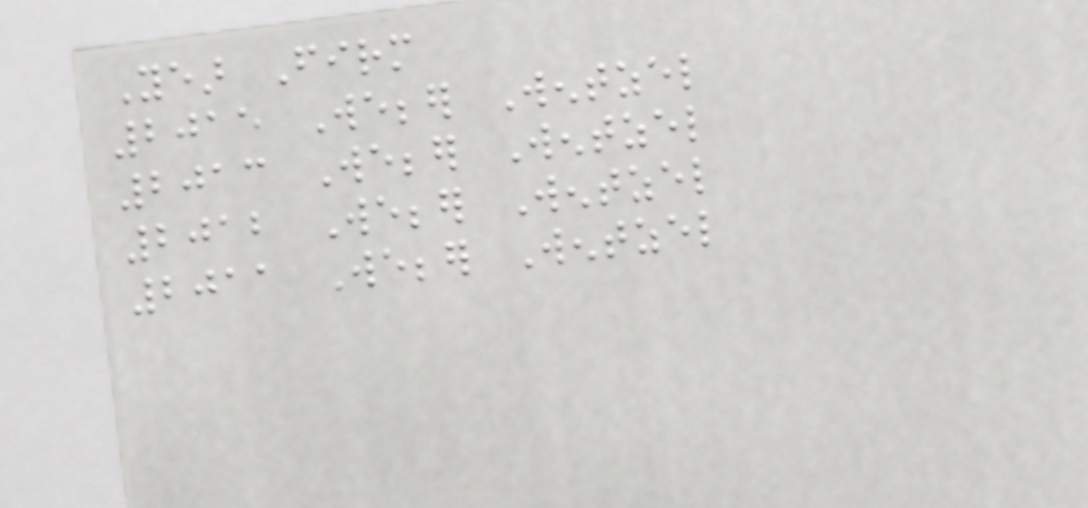Year Firm
2015 Webber Wentzel
2013 Webber Wentzel
2012 Webber Wentzel
2011 Webber Wentzel
